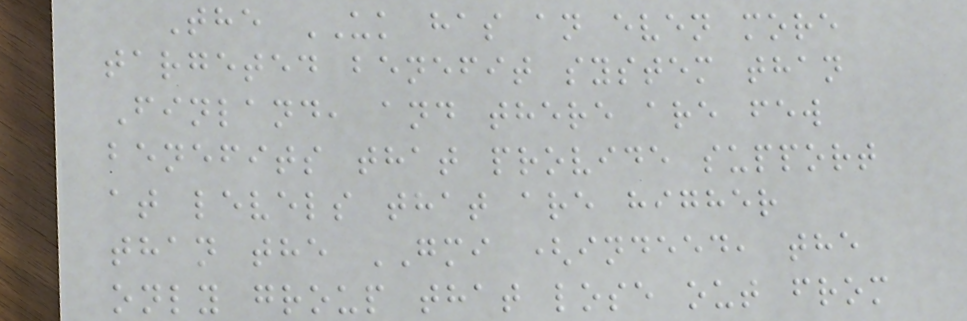The UK has an even more
targeted benefit system than
Finland, and there are few
benefits that provide support
at levels that are higher
than the GMI (indeed, the
only group that lose out from
